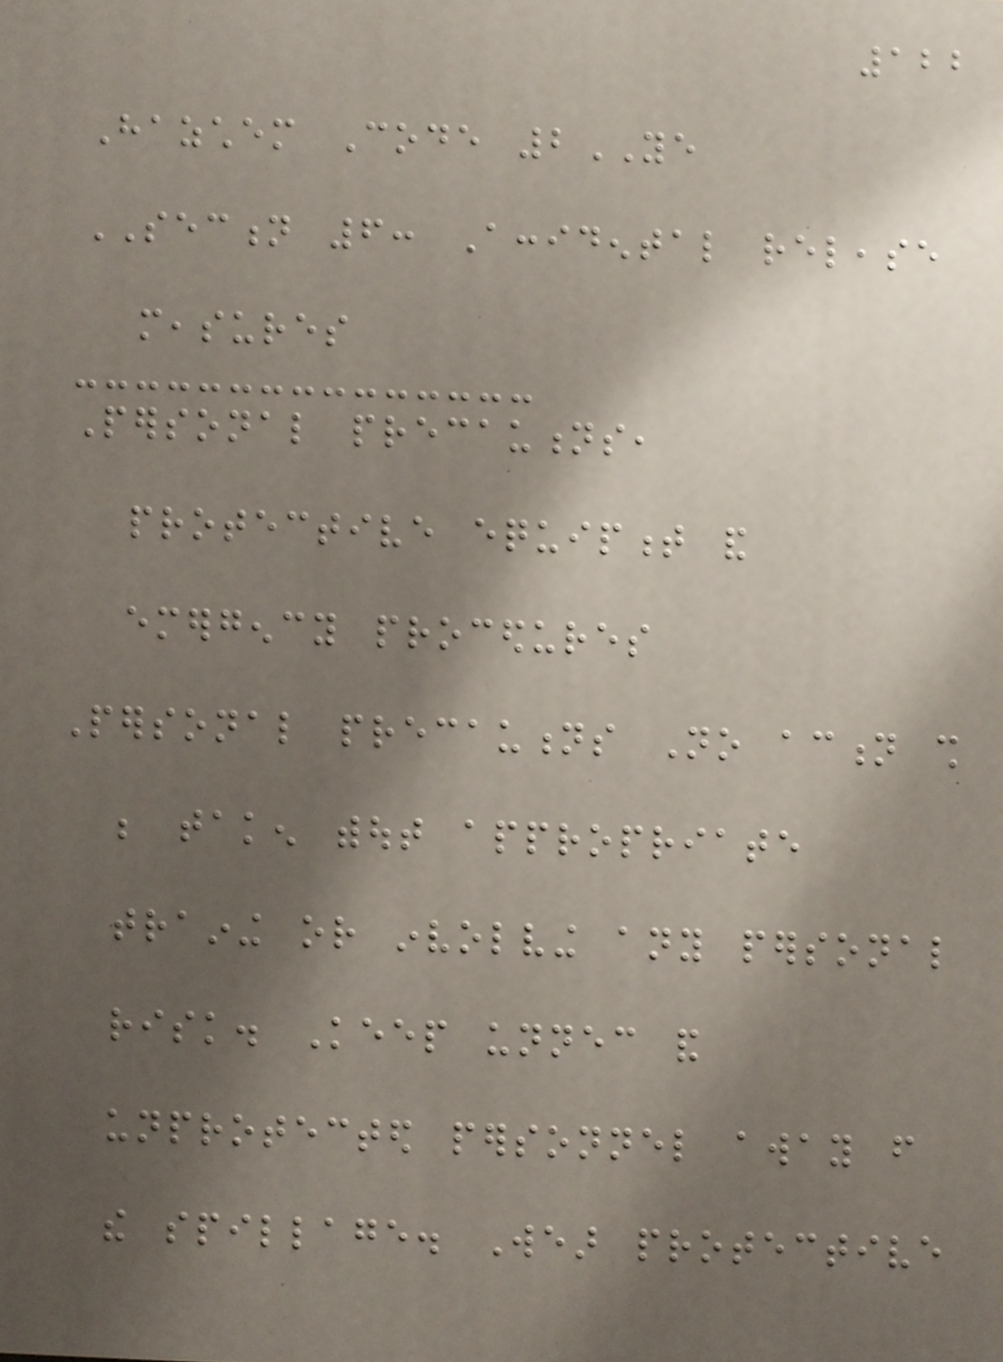122
Hazchem Code 2YE
SECTION 6: Accidental release
measures
Personal precautions,
protective equipment and
emergency procedures
Personal precautions No action shall
be taken without appropriate
training or involving any personal
risk. Keep unnecessary and
unprotected personnel away from
the spillage. Wear protective
